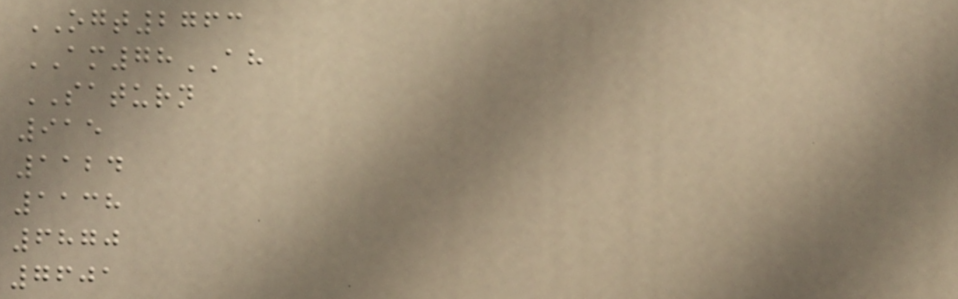OGT2763
AM78AH
SATURN
915
1124
1138
6870
7601
